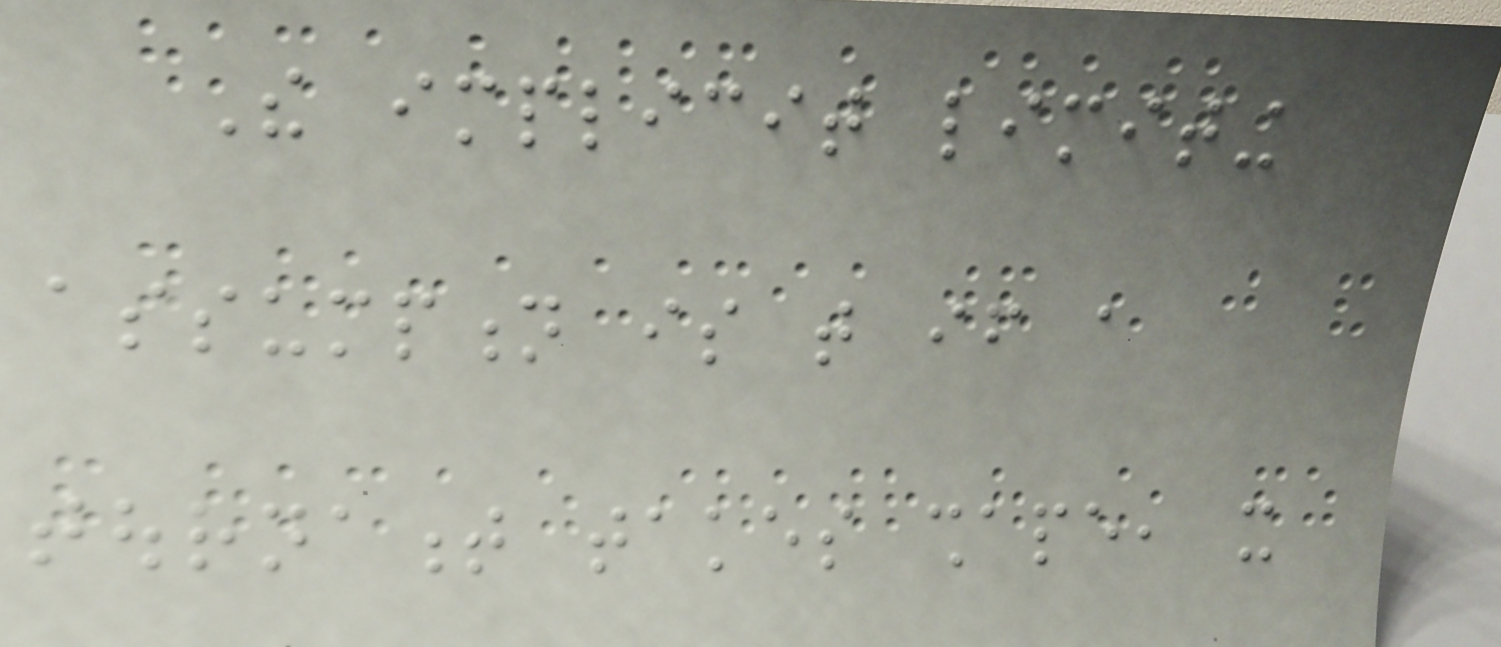The implicit limiting
assumption is that if a
tournament takes shape, it
